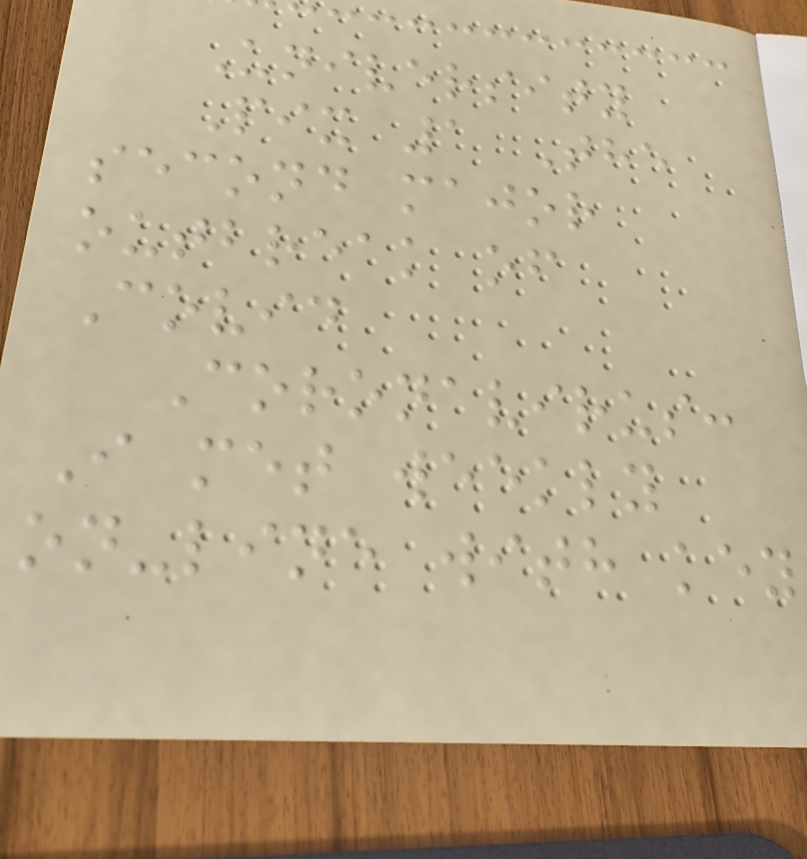University
Pix 1 The
second major
outbreak of
Covid
Coronavirus:
I met weekly
on-line with key
